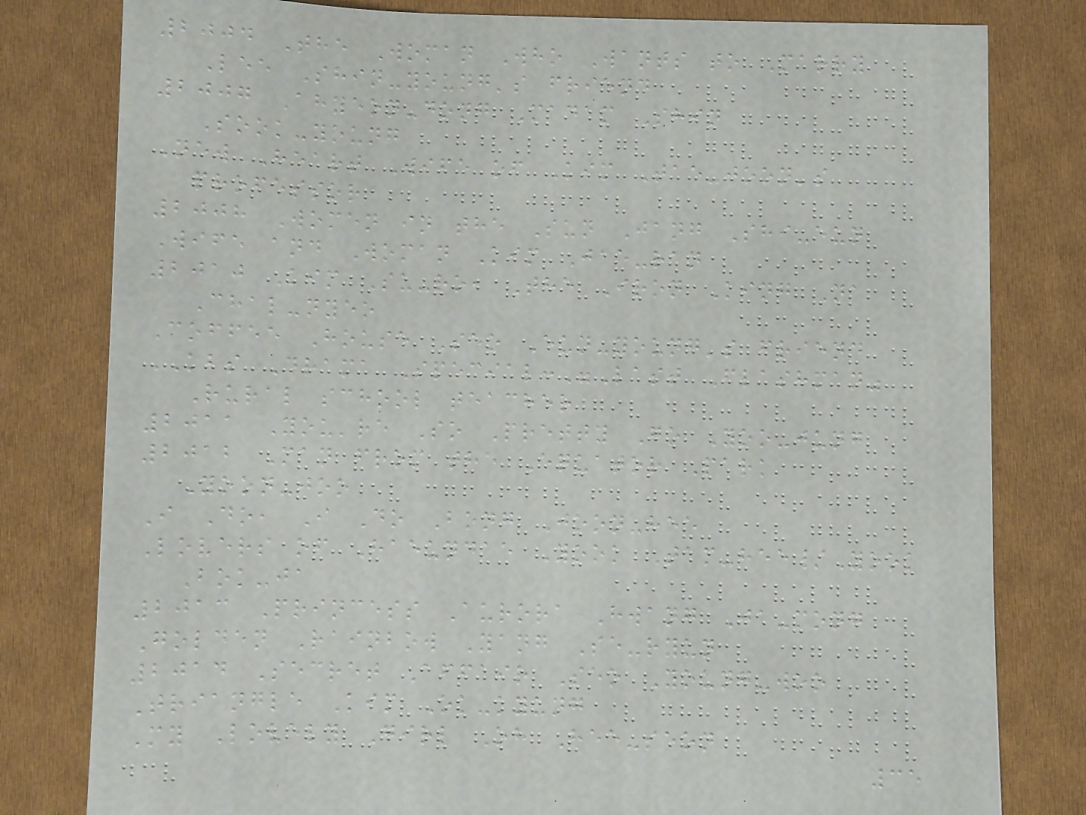2004 The Woman Who Wants to Marry
Lee Shin-young's friend
2007 Ahyeon-dong Madam Shin
Sook-young
New Heart Wife of Kim Tae-joon's
professor
2008 Women in the Sun Jang Shi-eun
Wife and Woman Kim Jae-ran
2010 Kim Su-ro, The Iron King Na
Chal-nyeo
Coffee House Seo Eun-young's friend
KBS Drama Special:"Last Flashman"
Rural school teacher
2011 You're So Pretty Go Yoo-jung
2012 Man from the Equator Park
Yoon-joo
I Do, I Do Bong Joon-hee
Lovers of Haeundae Yook Tam-hee/Yook
Bok-ja
2013 Princess Aurora Hwang Ja-mong
Golden Rainbow Yang Se-ryun
2014 Secret Affair Seo Young-woo
Triangle Kim Ok-kyung
My Lovely Girl Oh Hee-seon
35
